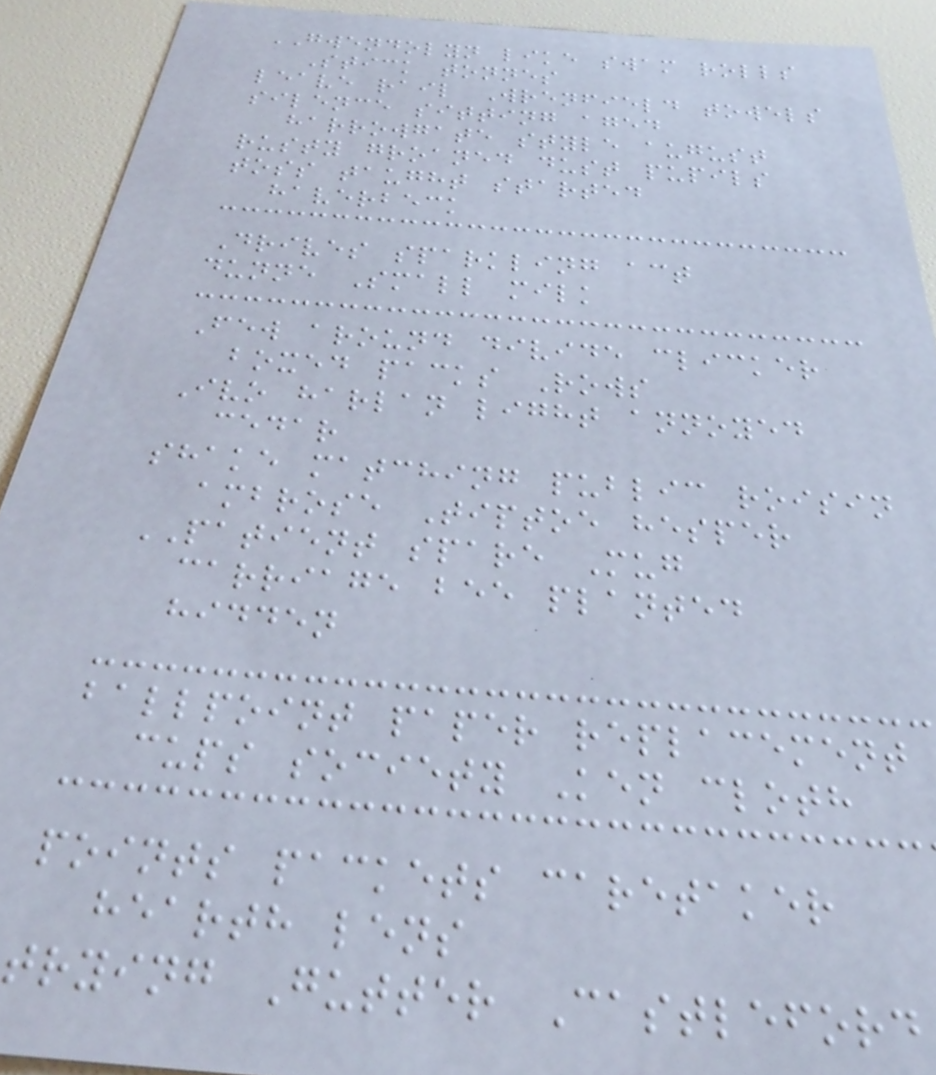GWENDOLYN like swam rolls
Stick tonnes
leave rail Wrenfield towels
silence sitting aged
harrowgate style august
rusty groaned dust pupils
toss taught started
haverbeck
Drives sparkling act
dunne Small milk
Few around divide clicker
boxed packs Rows
Ivo harlan light annoyed
cedar
shake matching public roisin
ambrose Tiptoe hesper
PATIENT spare Mug
carriage bee planted
hidden
ballpoint paper replacement
cups society Ken cloth
points packets caretaker
hearth lens
trying Gutter Castleford
